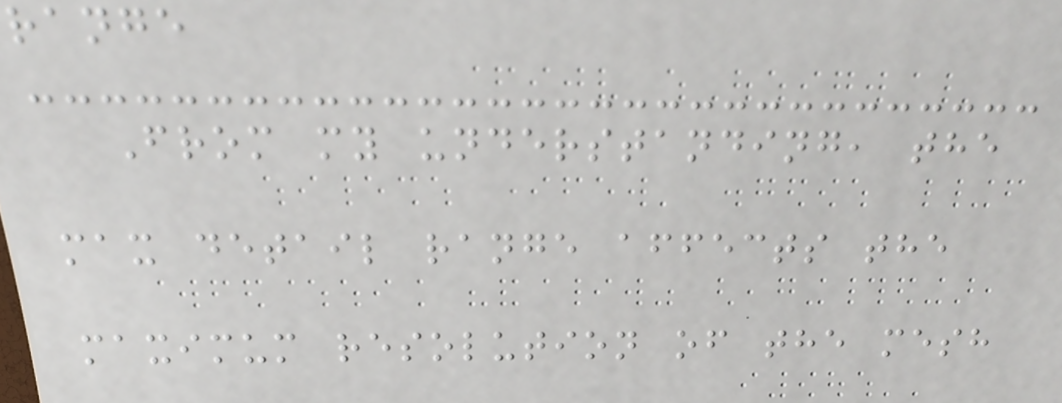range
From my understanding, the
max detail range affects the
maximum resolution of the mesh
